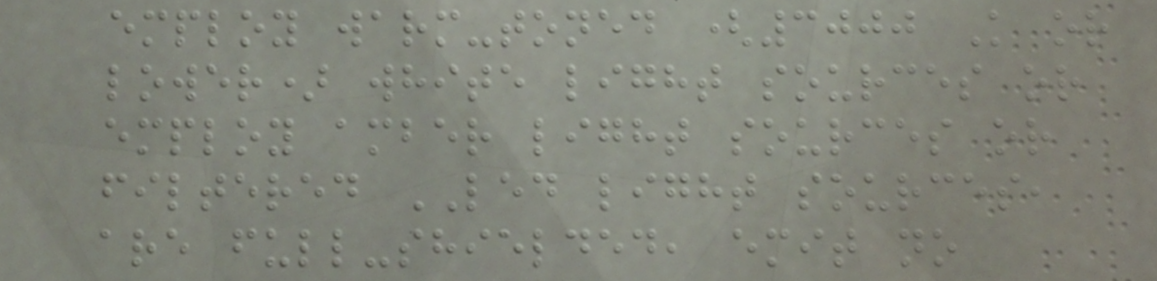employ warm-toned (3000 K or
lower) white light sources or
employ amber light sources or
filtered LED light sources,
are full-shielded, emit no
